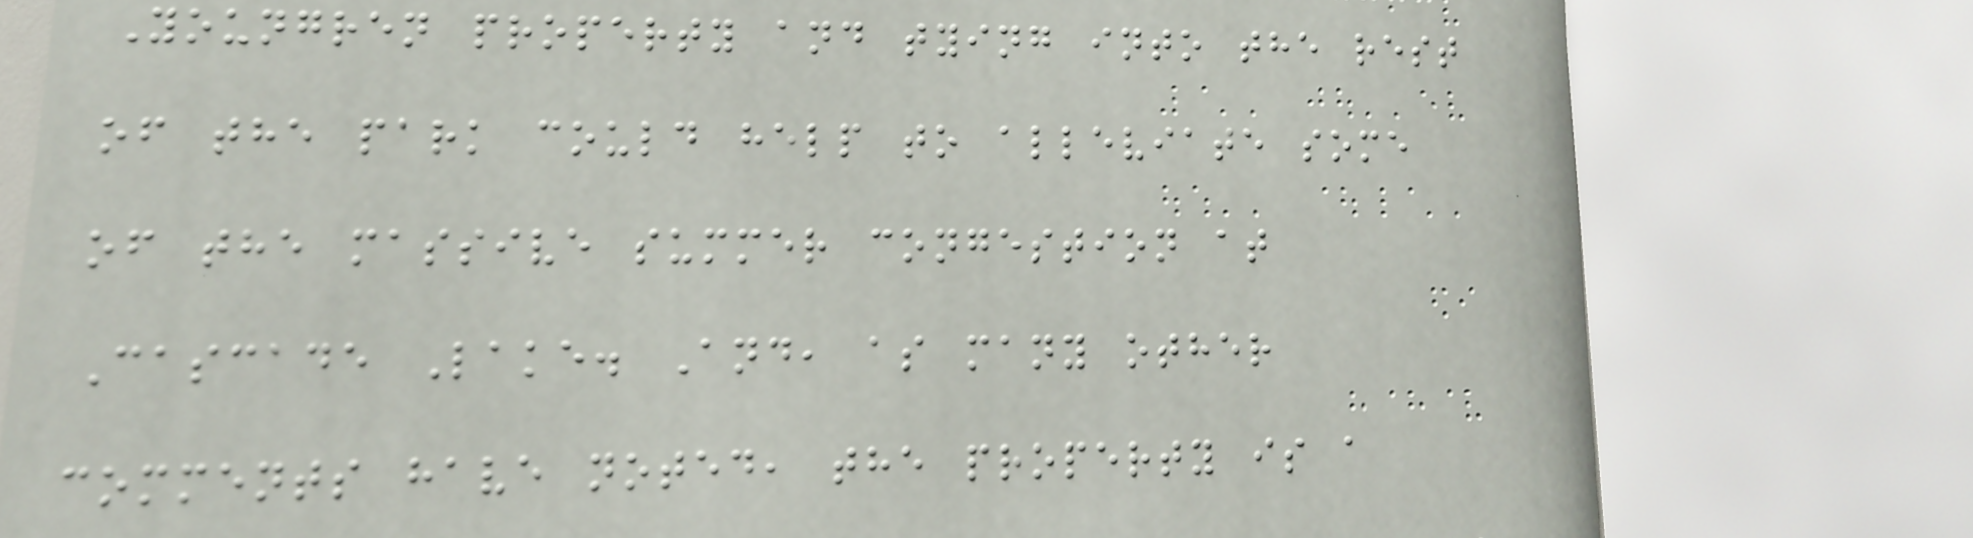Youngren property and tying into the rest
of the park could help to alleviate some
of the massive summer congestion at
Cascade Lake. And, as many other
comments have noted, the property is a
